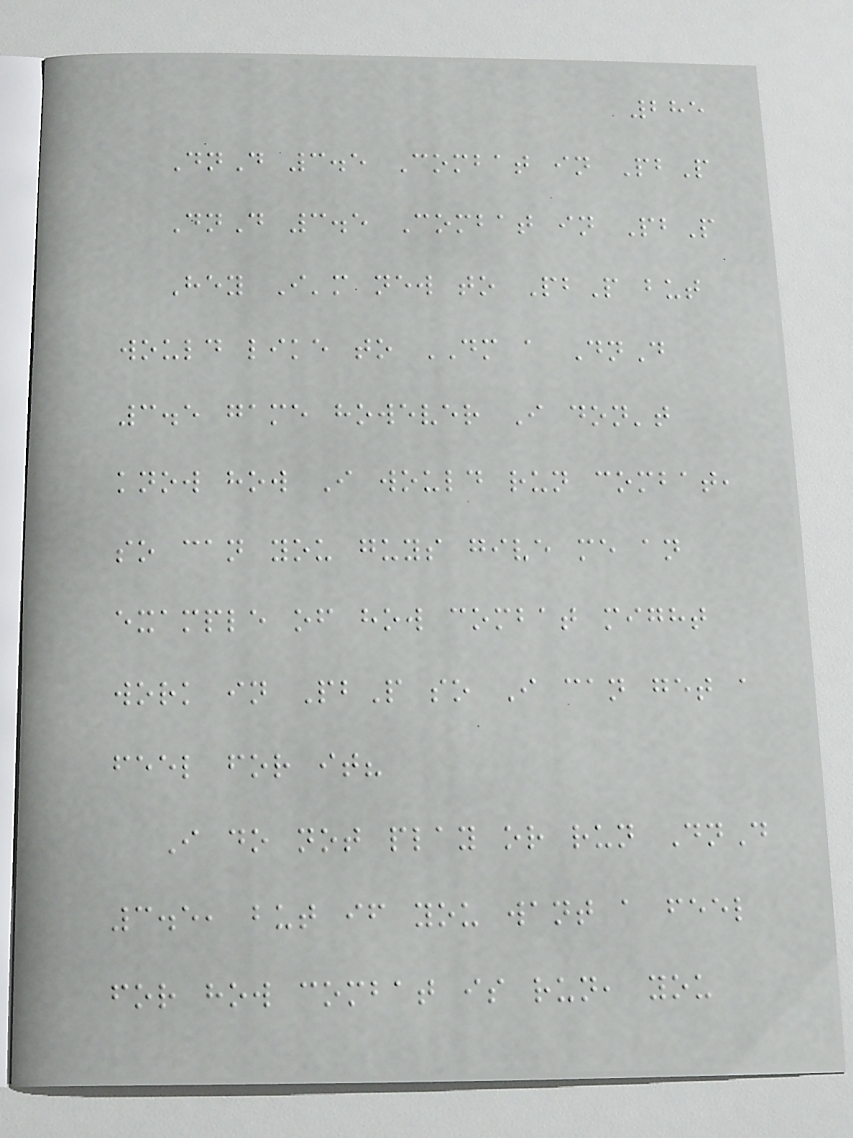285
DnD 3.5 Combat in PbP
DnD 3.5 Combat in PbP
Hey I'm new to PbP but
would like to DM a DnD
3.5 game however I don't
know how I would run combat,
so can you guys give me an
example of how combat might
work in PbP so I can get a
feel for it?
I do not play or run DnD
3.5, but if you want a feel
for how combat is run, you
